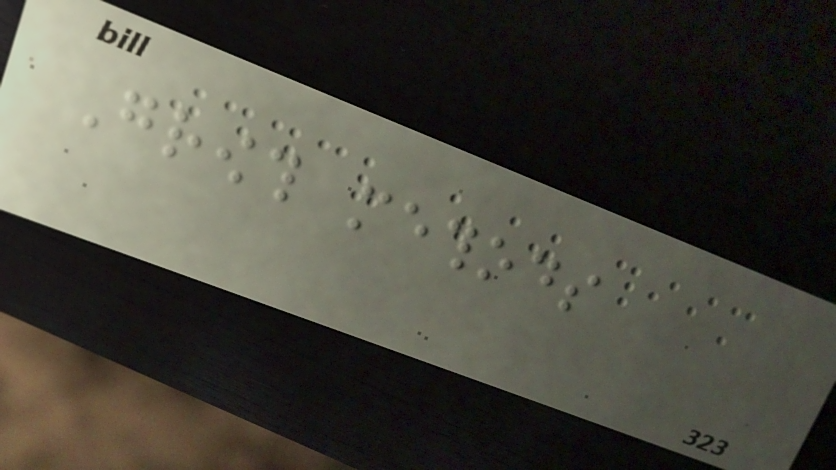Growth methods
